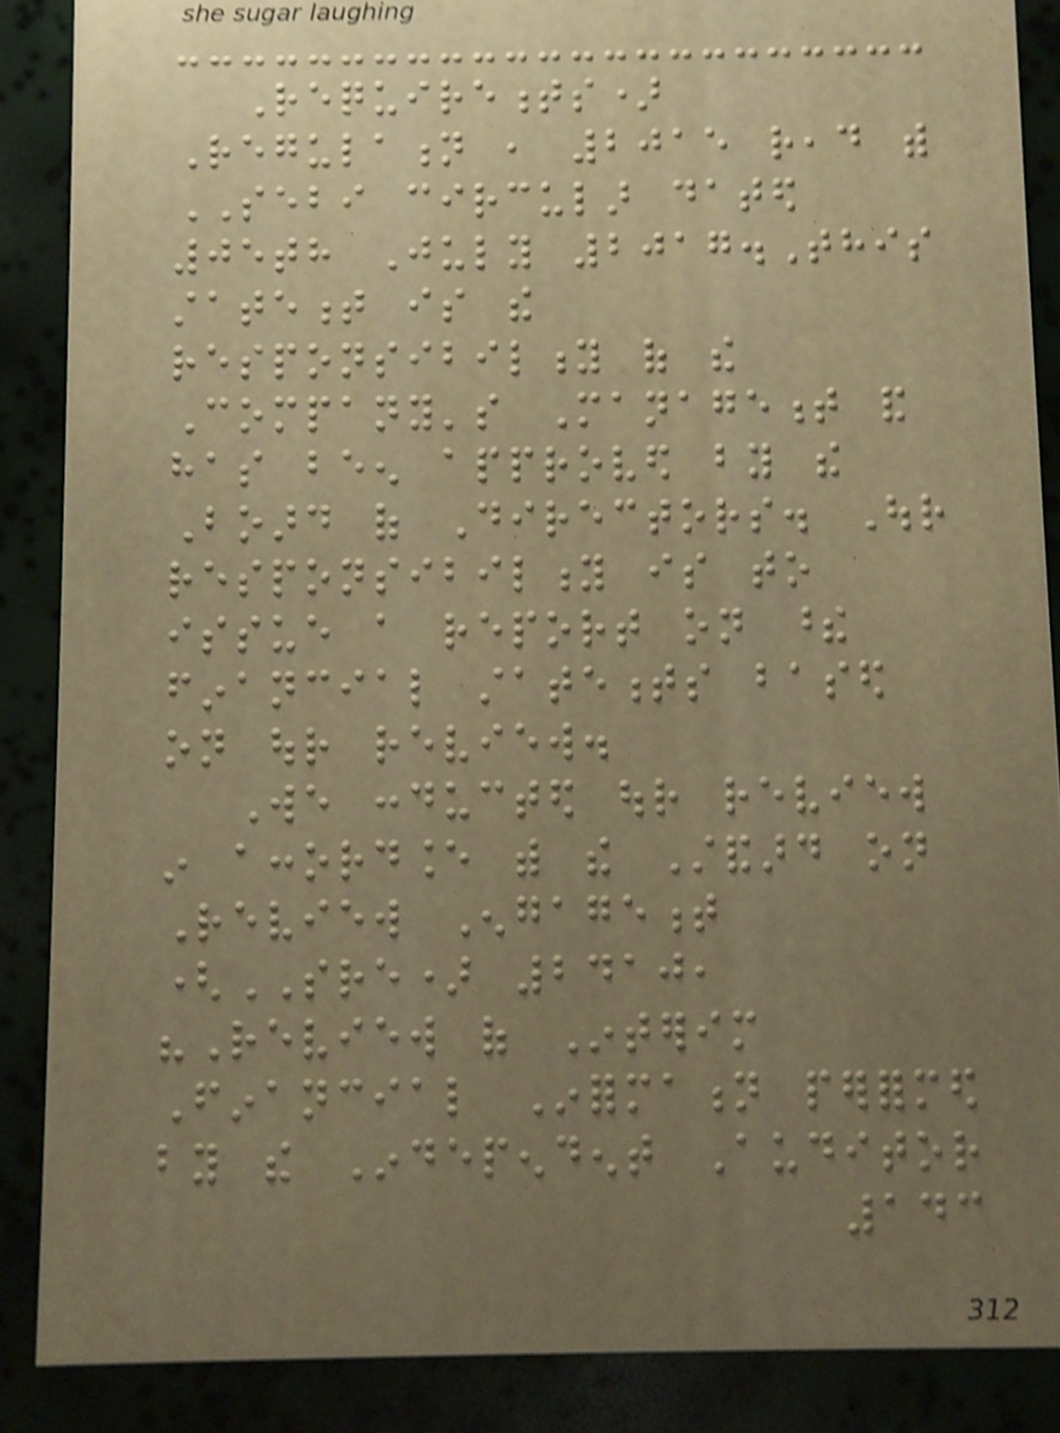Requirements)
Regulation , 2015 read with
SEBI circular dated
05th July 2017.This
statement is the
responsibility of the
Company's Management and
has been approved by the
Board of Directors. Our
responsibility is to
issue a report on these
financial statements based
on our review.
We conducted our review
in accordance with the Standard on
Review Engagement
(SRE) 2410,
"Review of Interim
Financial Information performed
by the Independent Auditor
143
